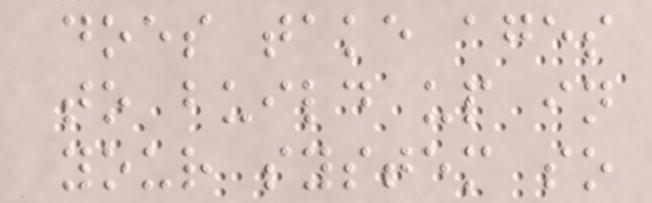does take ages
to build up in
your system so
